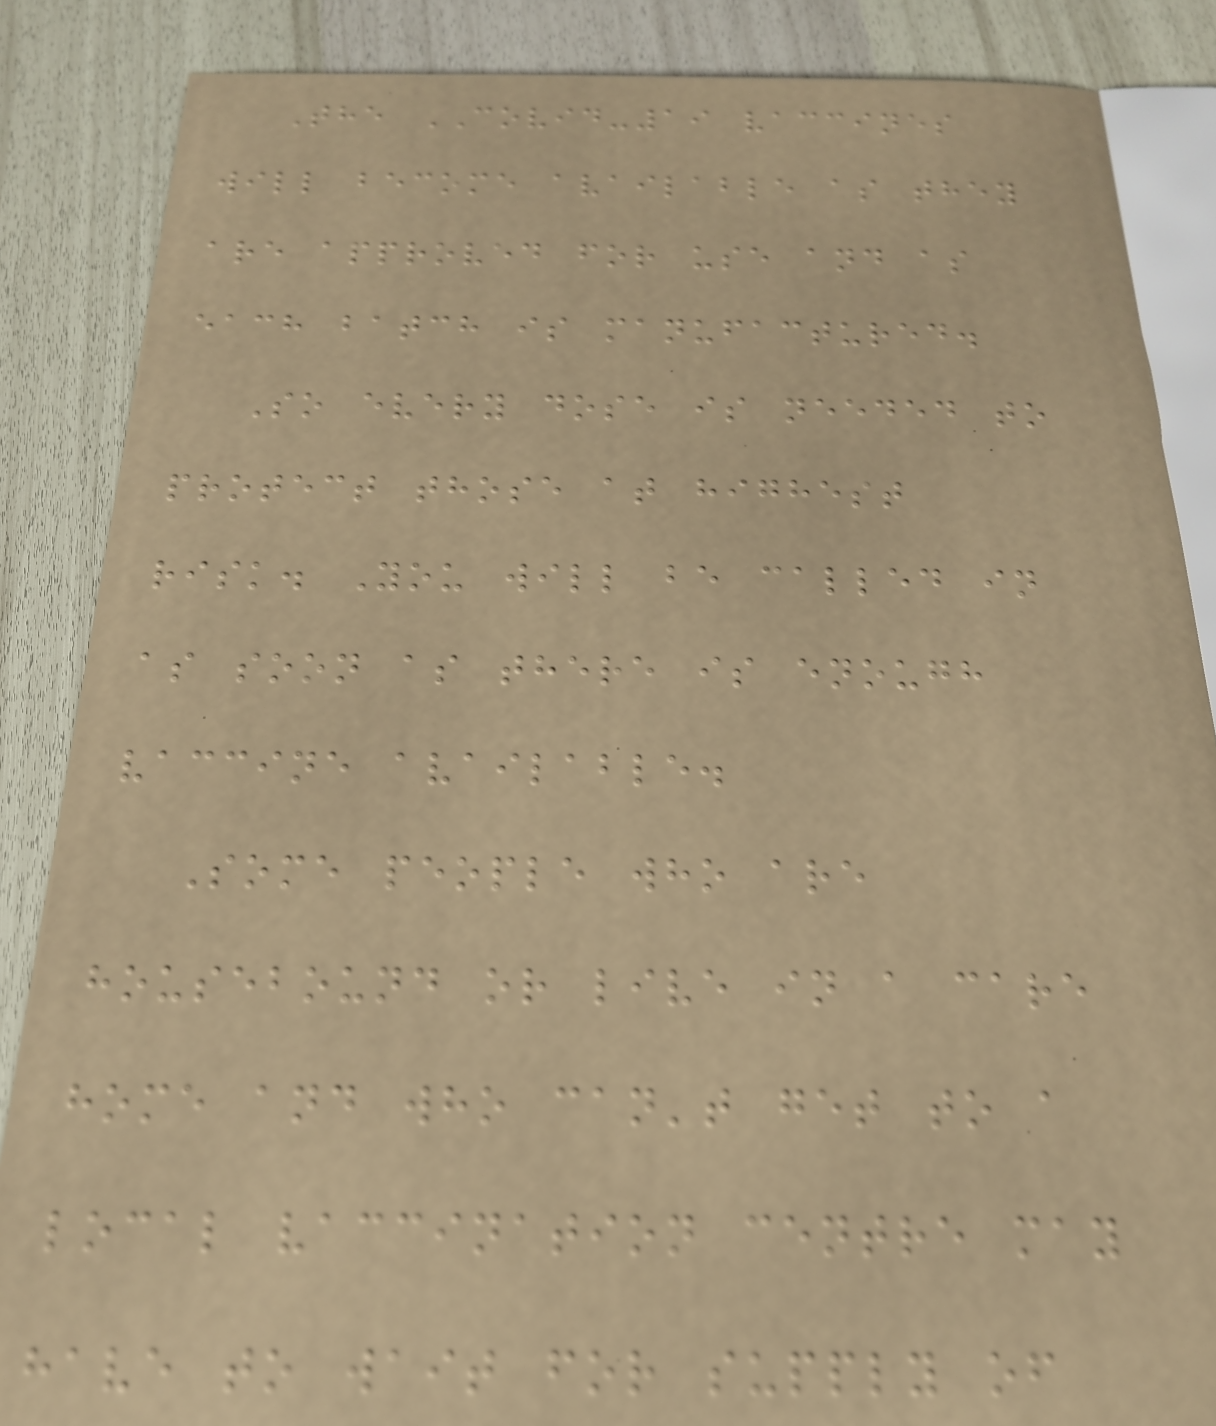The COVID-19 vaccines
will become available as they
are approved for use and as
each batch is manufactured.
So every dose is needed to
protect those at highest
risk. You will be called in
as soon as there is enough
vaccine available.
Some people who are
housebound or live in a care
home and who can't get to a
local vaccination centre may
have to wait for supply of
